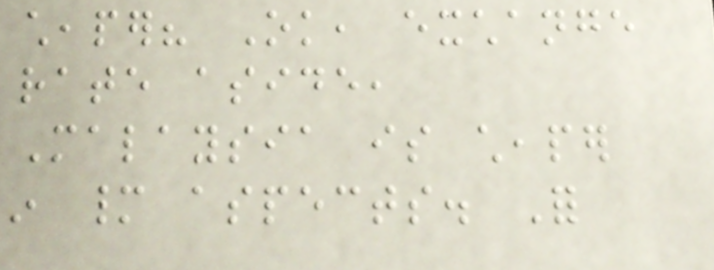cheaper? Ok, exchange
rate aside,
Malaysia is cheaper
in many aspects. For
